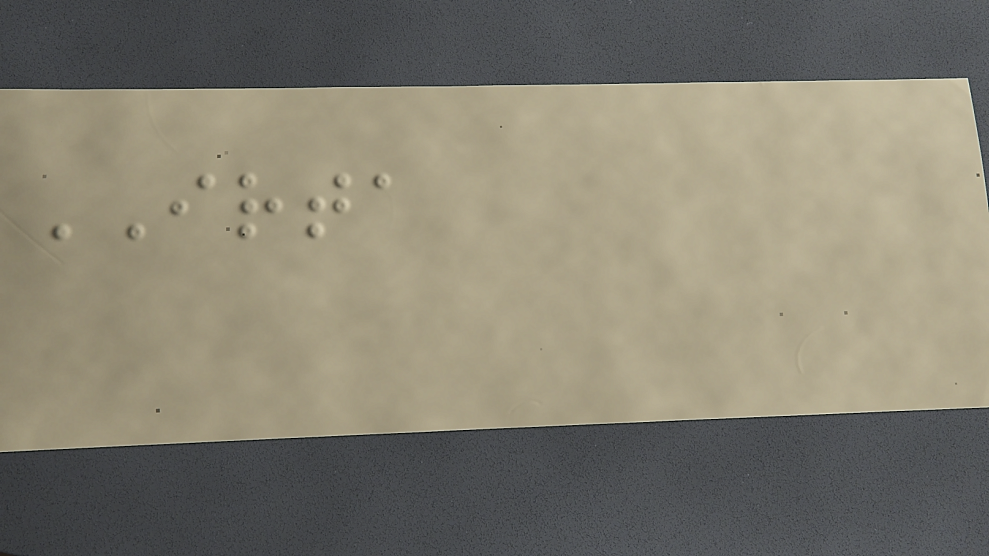IRTA
